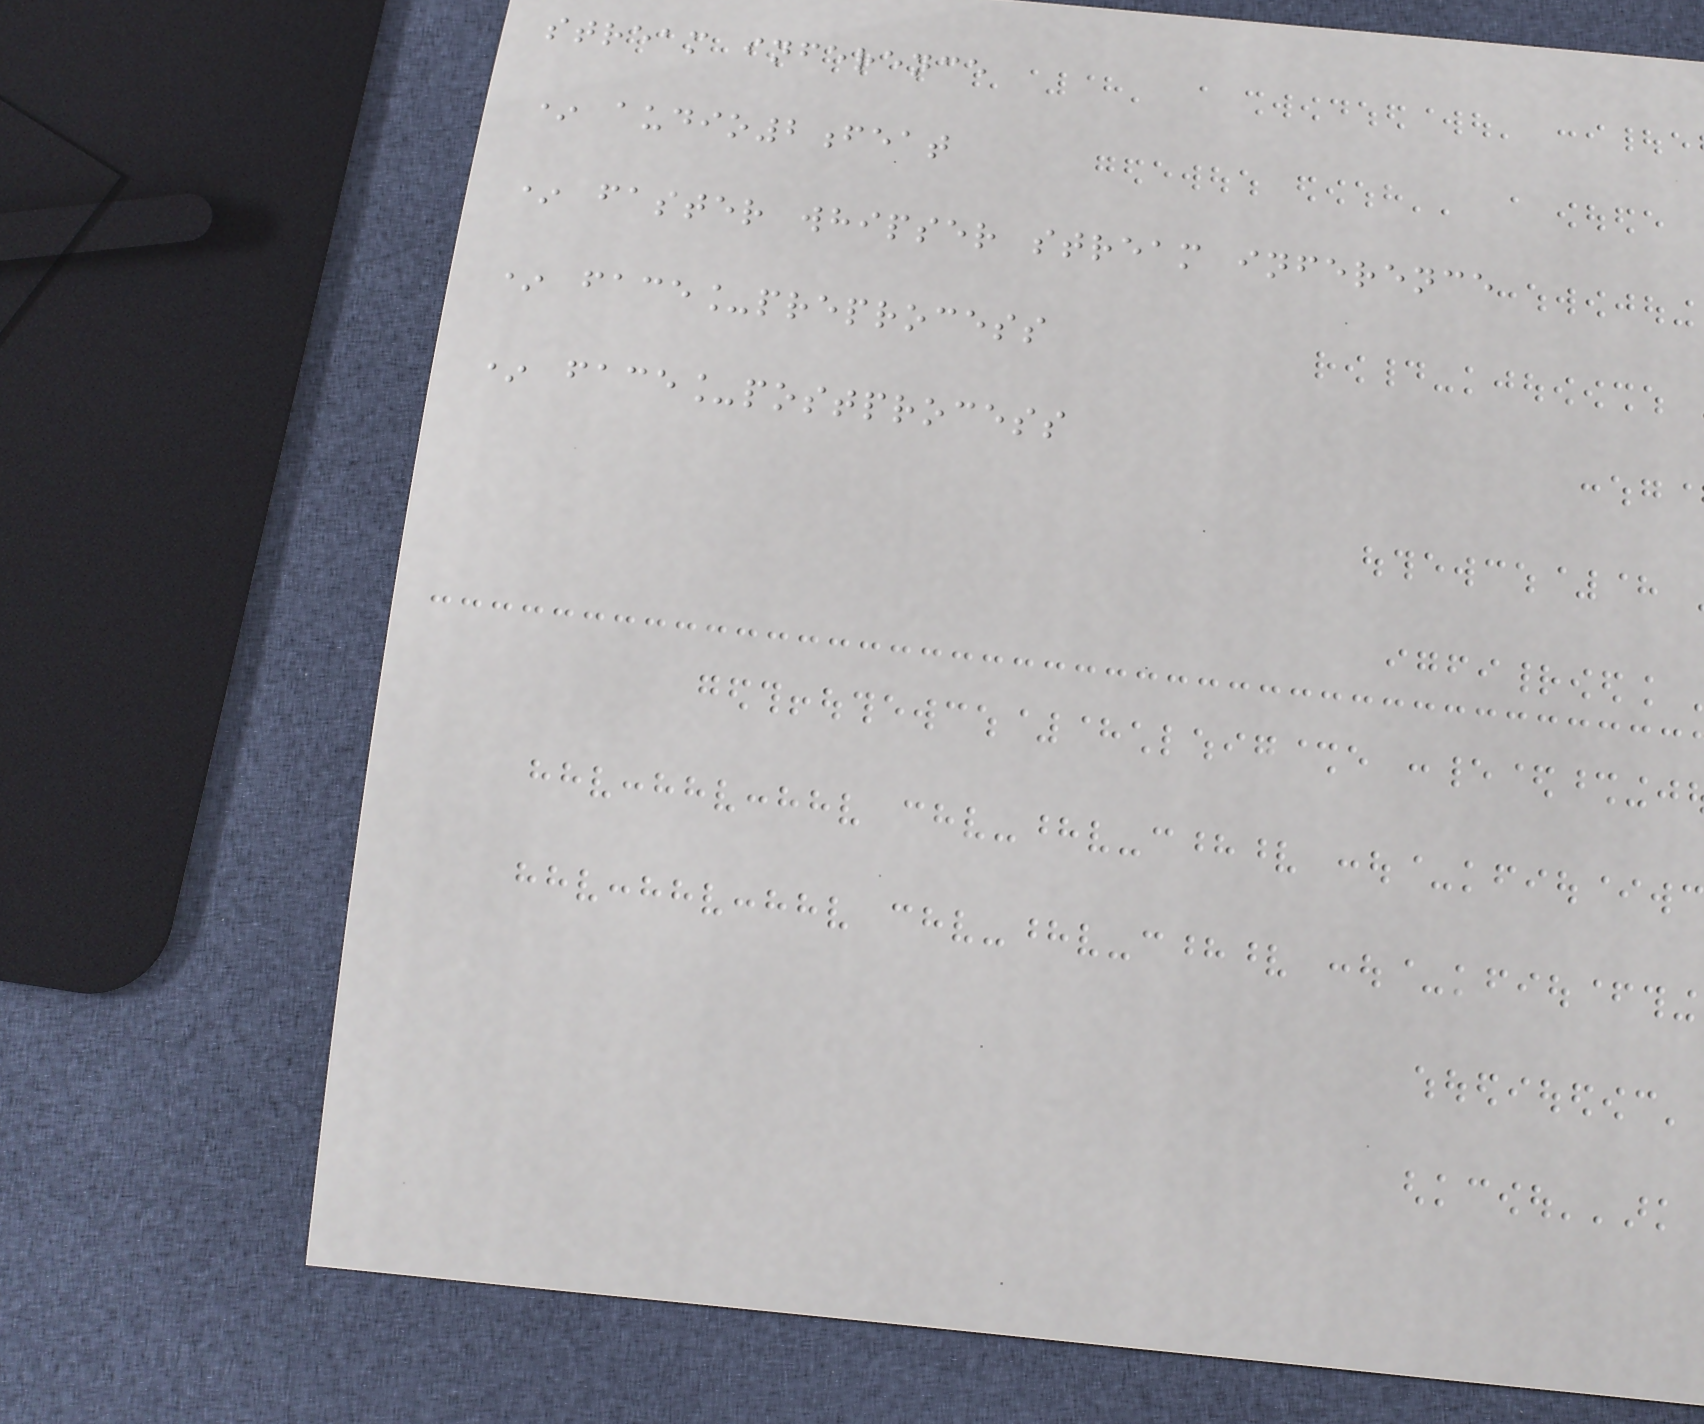stream inference
* audio2feat
* faster whipser stream inference
* face_preprocess
* face_postprocess
